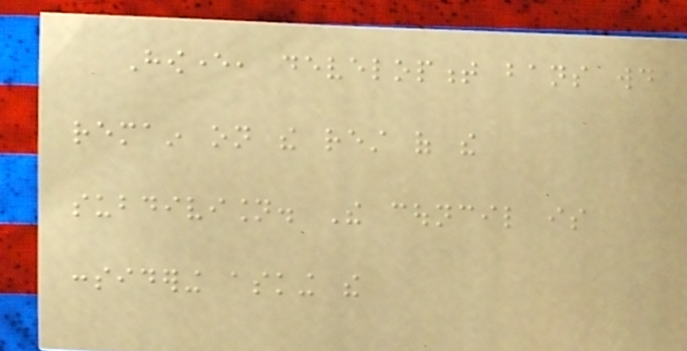However, development bans would
remain on the rest of the
subdivision. The council is
considering asking the
